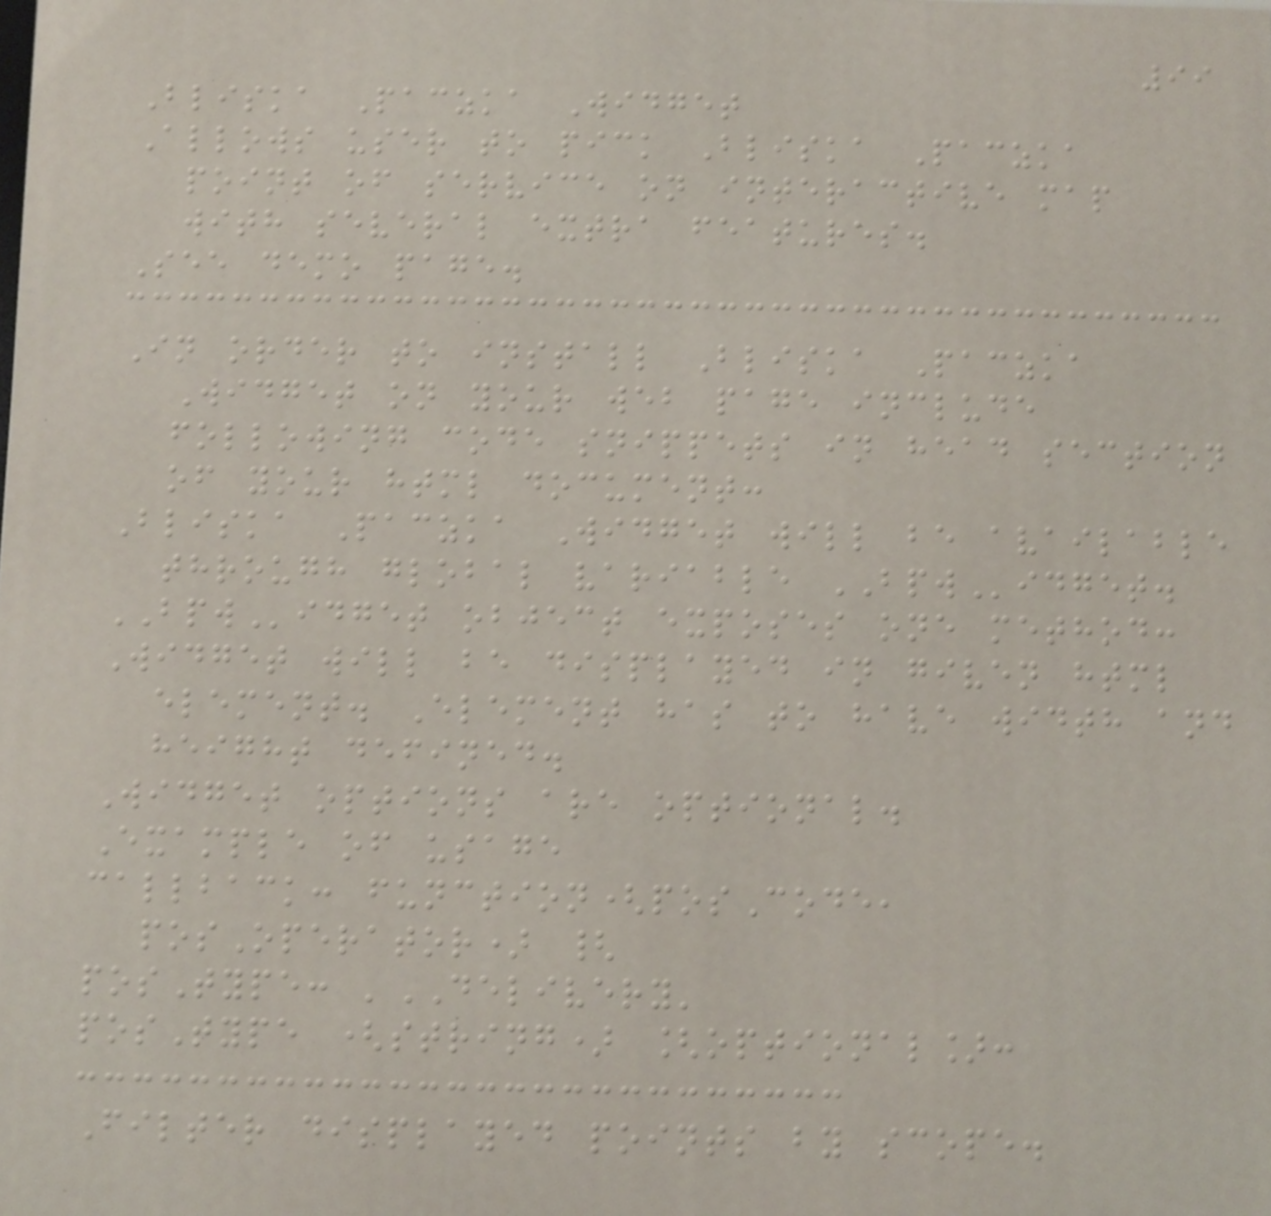99
Bliska Paczka Widget
Allows user to pick Bliska Paczka
point of service on interactive map
with several extra features.
See demo page.
In order to install Bliska Paczka
Widget on your web page include
following code snippets in head section
of your html document:
Bliska Paczka Widget will be available
through global variable BPWidget.
BPWidget object exposes one method:
Widget will be displayed in given html
element. Element has to have width and
height defined.
Widget options are optional.
Example of usage
callback: function(posCode,
posOperator) {
posType: 'DELIVERY'
posType (string) [optional]:
Filter displayed points by scope.
